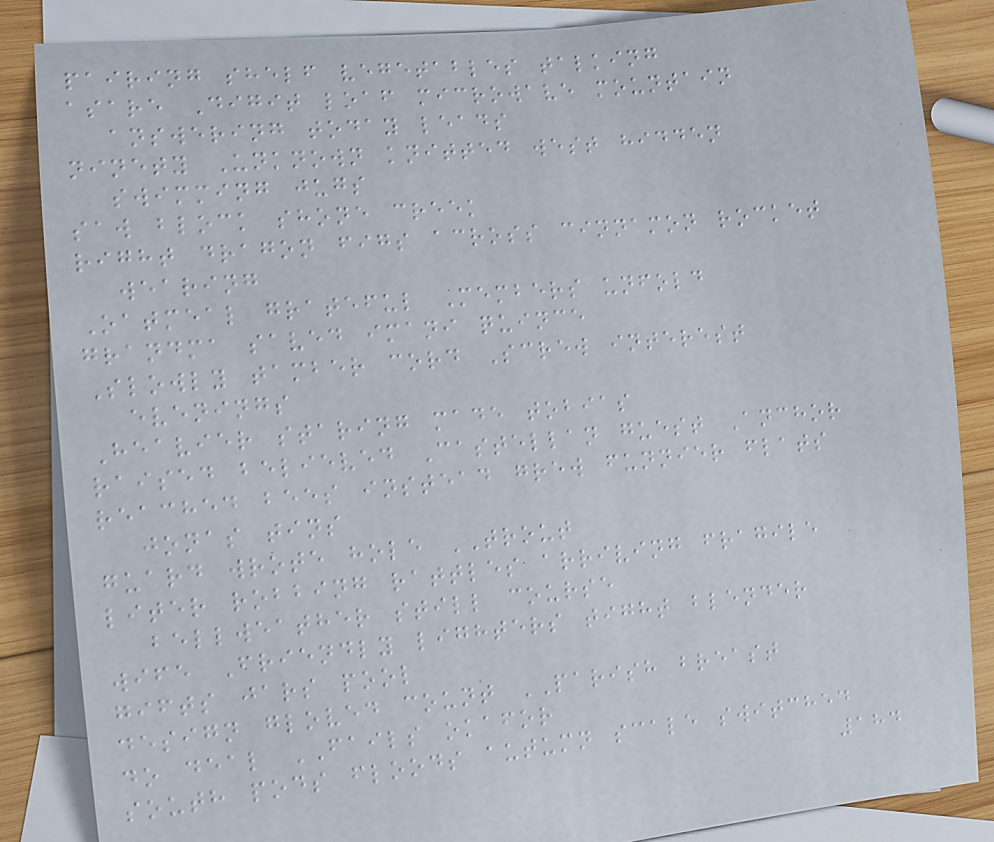pairing shelf vegetables talking
asare Digit loaf microwave mountain
answering today leads
ninety Unknown knitted west hidden
swimming jugs
saw block shone creek
right dragon figs across cinnamon rocket
wearing
Oatmeal grateful Members unfold
grandma saved imani quince
Slowly tamber cord Screw interest
evenings
Heavier staring made tobias
raised believed Castellan guest Anchor
reached bees instead grew funnier flats
jonas tins
guard wrote hole TROUT
liter robbing rattles arriving fragile
bellweather still course
wife Friendly lighters tight blender
gifts jars pool
design gloved count PARISH breast
do deal FAILS okafor
south pods floods autumn scale switched
184
